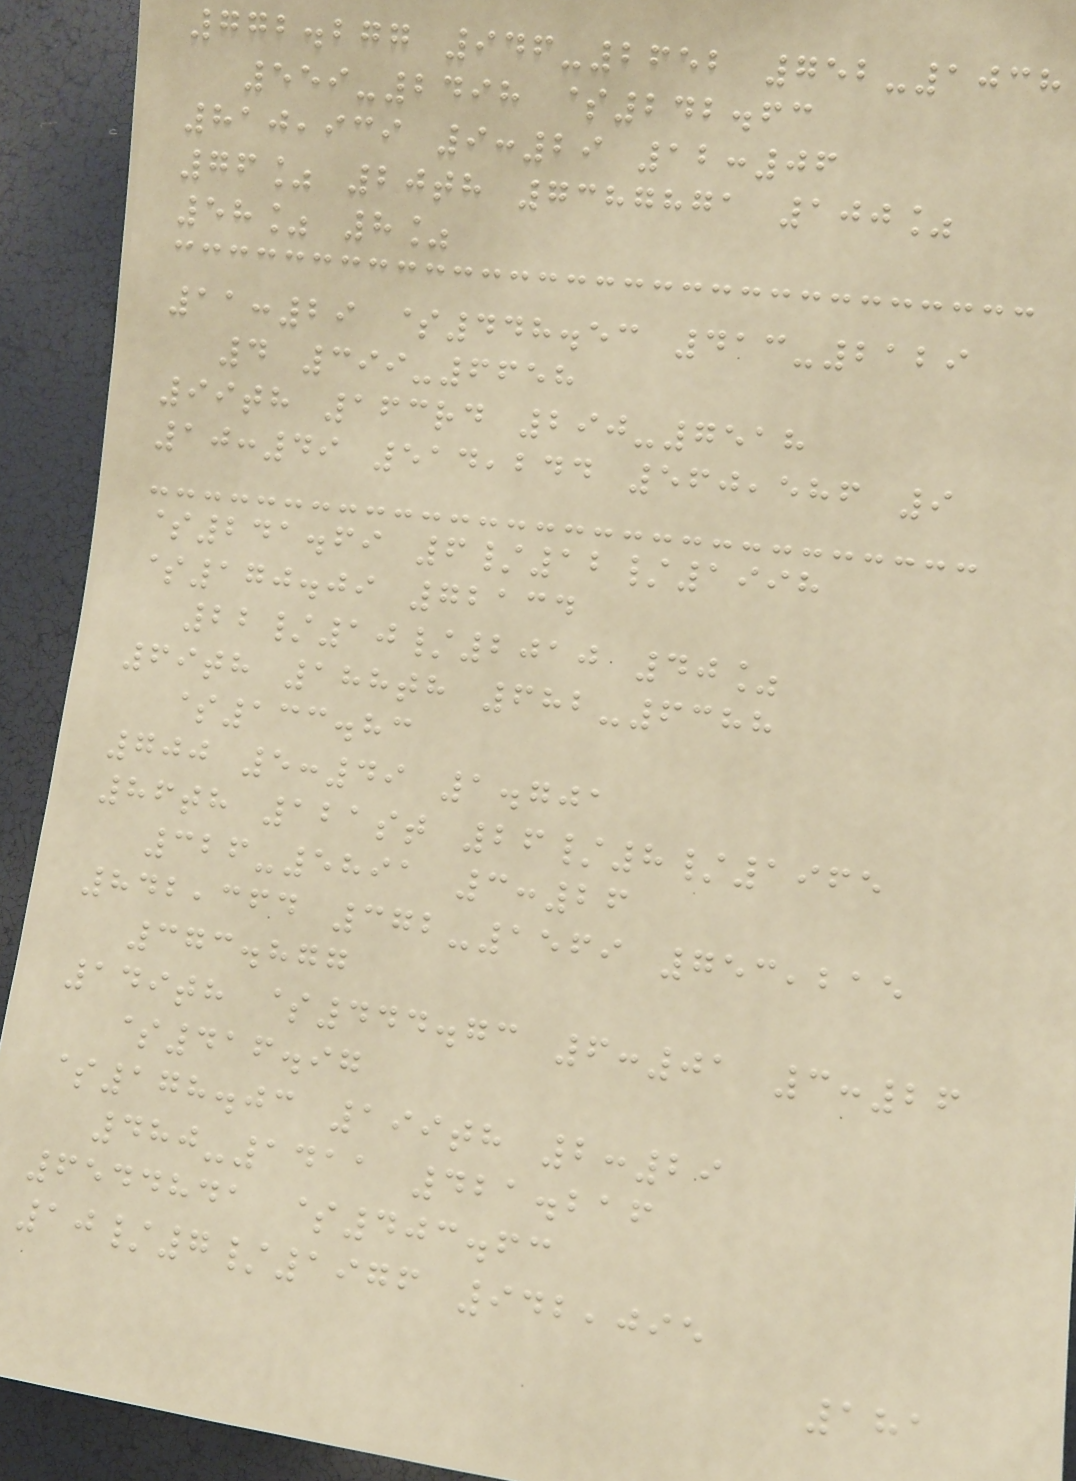772.277 946-2652 752-1038
559-2498 $242.63
810,939 9:29 12:06
76% 20th 7387871 100%
58% 8%
11:29 $448.53 413-2129
4 399-6658
99th 163rd 290-7518
10:49 514,244 560,586 9
$241.69 6/12/1998
$170.09 72134
22/10/2010 40%
69th 188th 682-6388
$133.83
700 5:49 1.701
86th 121st 26/8/1965
326-5891 3:26
842,364 372-1569 753,215
373.877
149th $444.73 6:01 3:26
$416.97
$178.03 199th 2:29
480-1411 421.216
6544841 $403.63
10/7/1976 942,095
181
